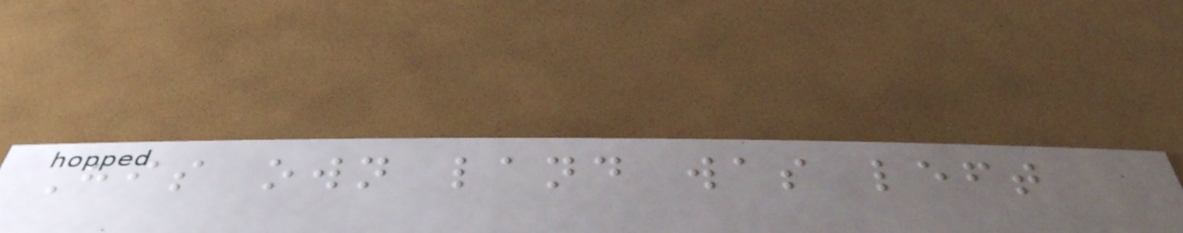His own land was left
